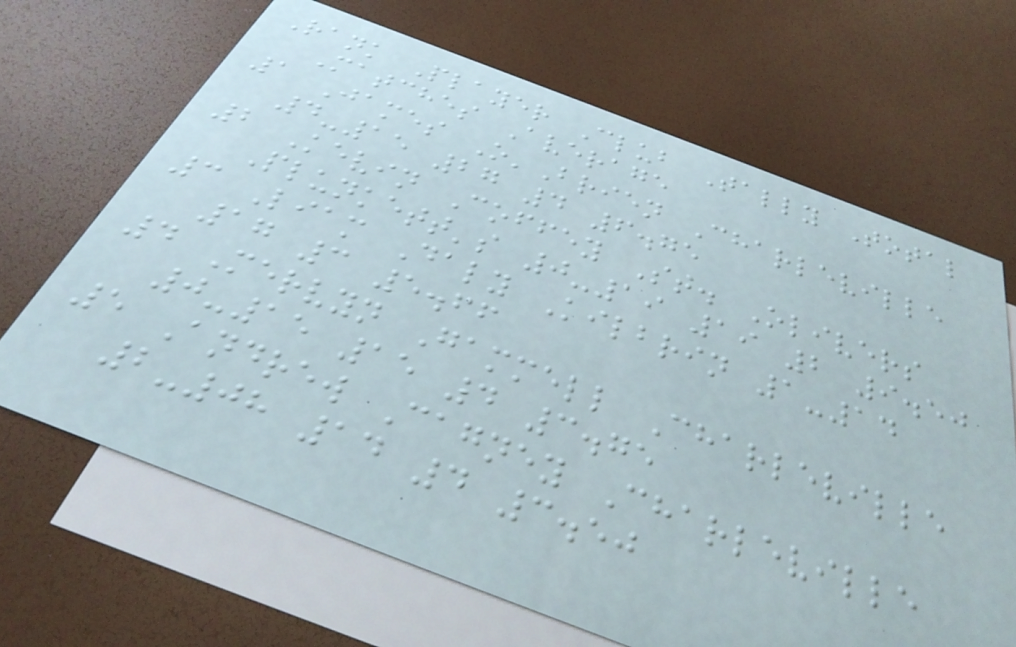Rank Player Club Tally Total
Matches Average
1 James O'Brien Charleville
4-15 27 4 6.75
2 Kevin Coffey St. Olivers
Plunkett's 0-19 19 2 9.50
3 Liam Daly Kilbrin 1-14
17 3 5.66
4 Mervyn Gammell Charleville
0-15 15 4 3.75
5 Andrew Cagney Charleville
2-08 14 4 3.50
